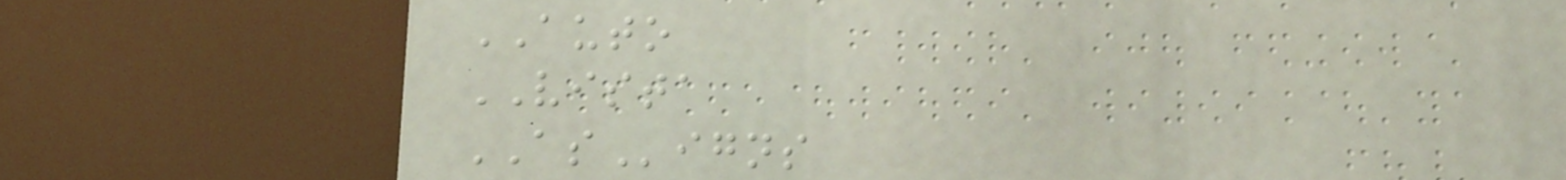AUTO
VISTA
ASigns
